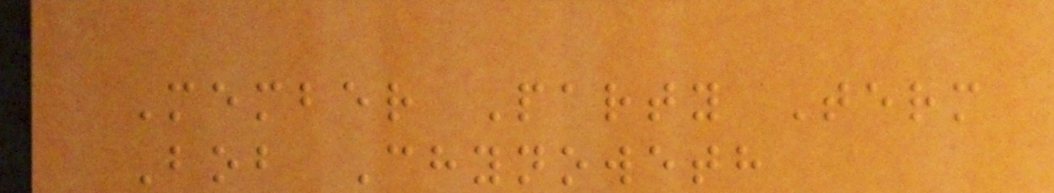Member Party Term
Bob Chynoweth
